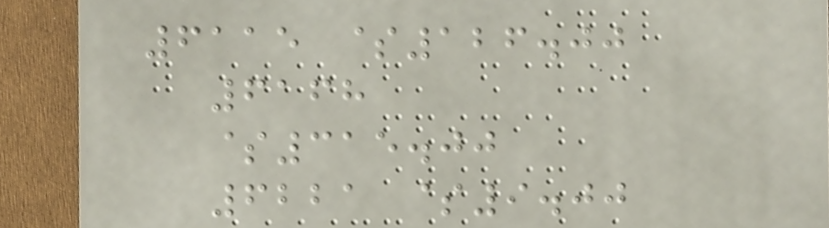6115 $126.00
6168
$315.00
6221 $9.00
